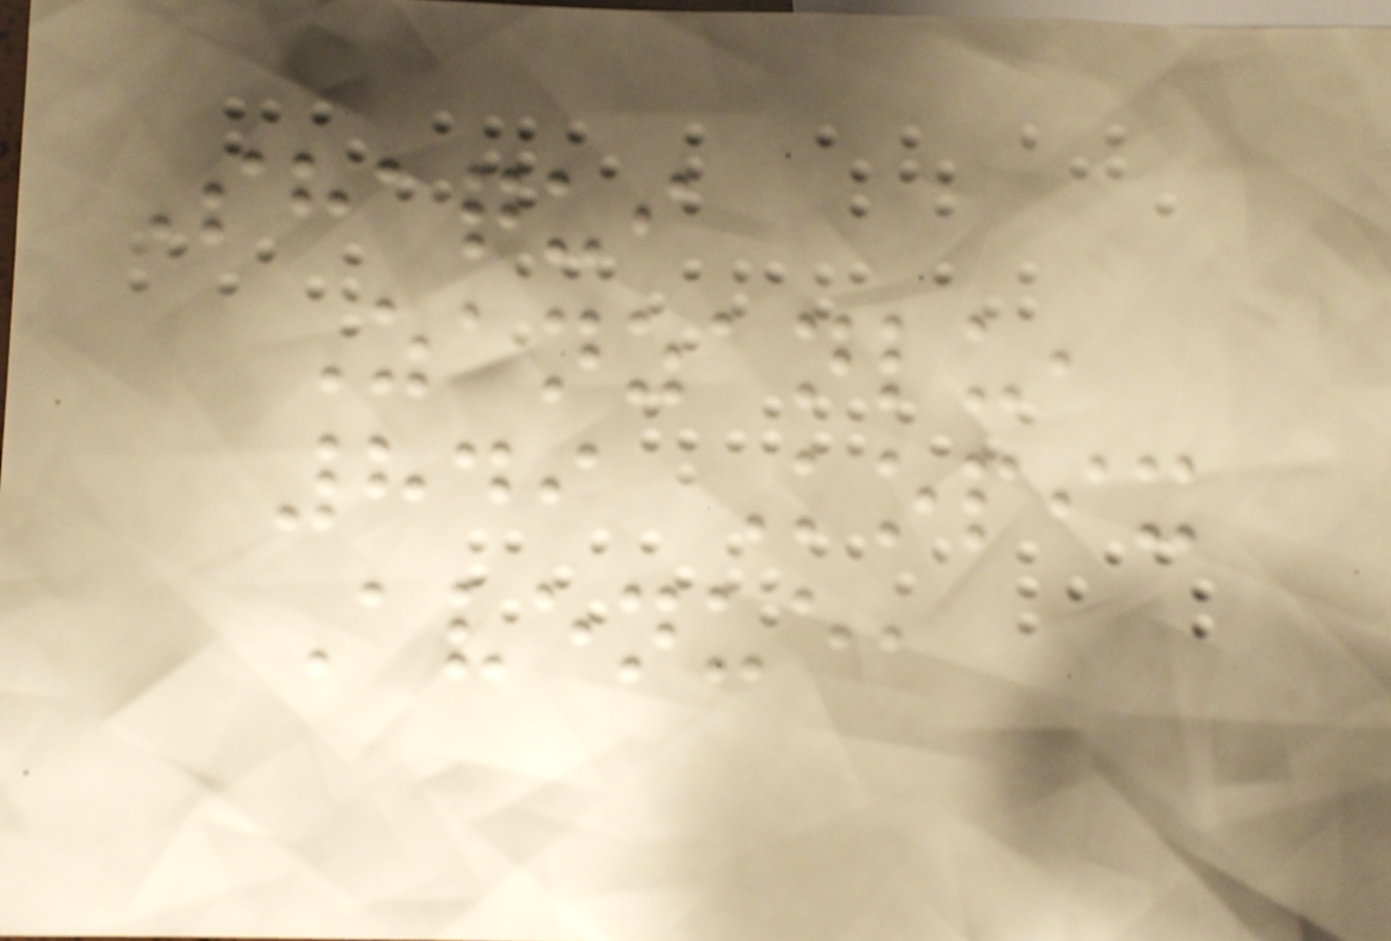Shaqui
Zanzanlu,
849 Kopix
Avenue,
